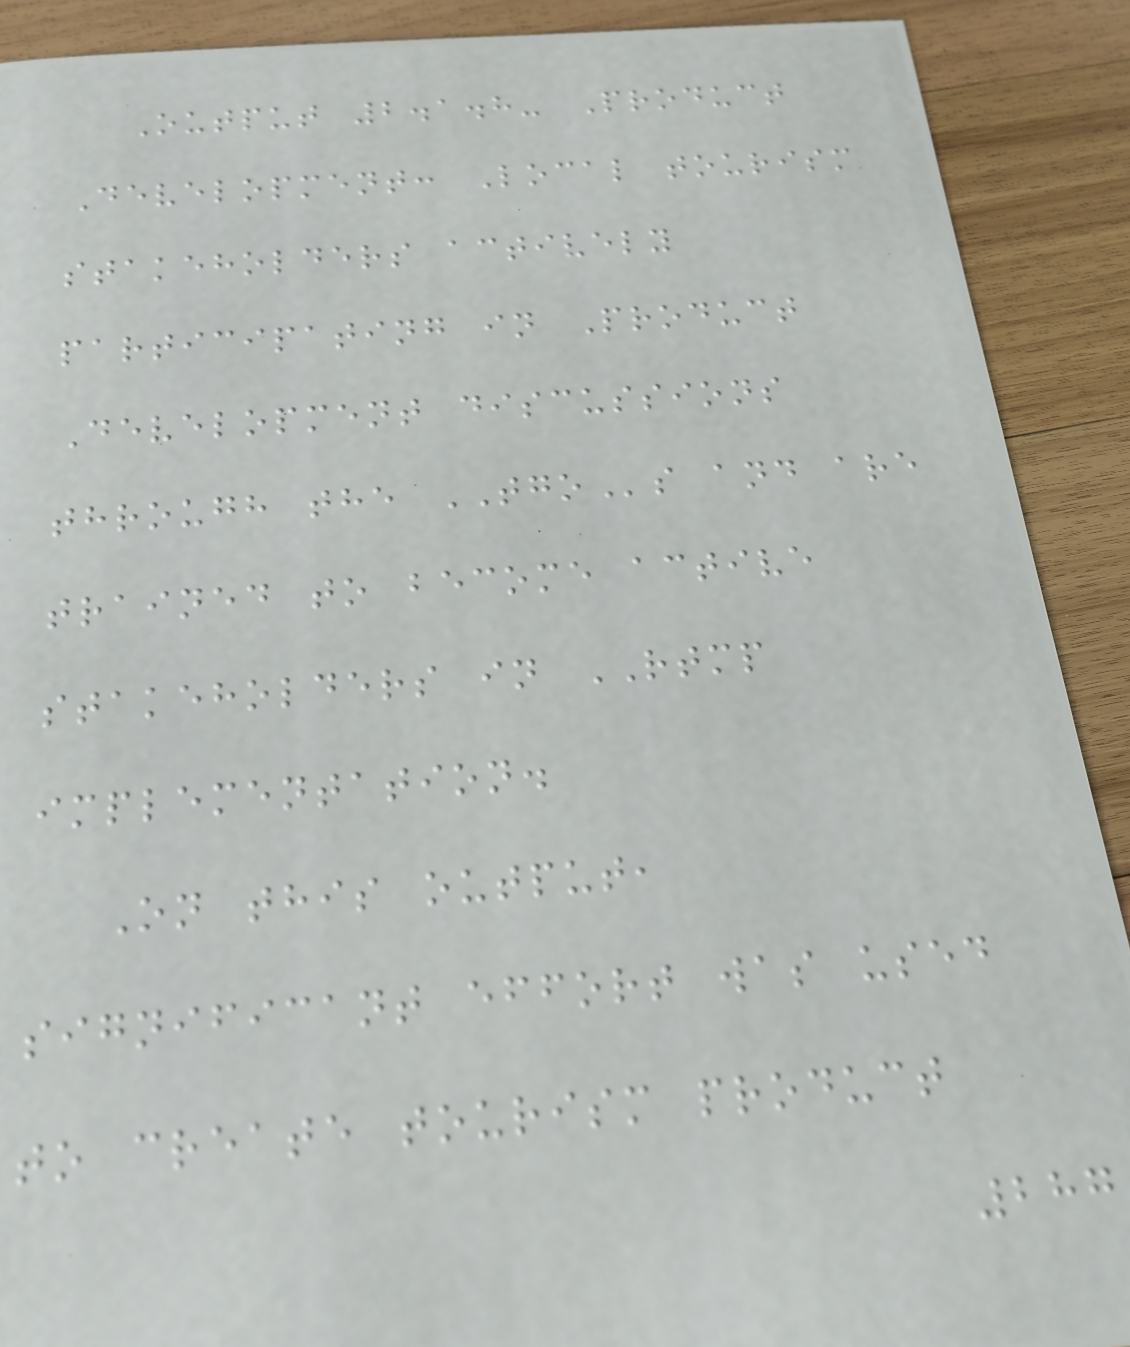Output 2.1.8- Product
Development: Local tourism
stakeholders actively
participating in Product
Development discussions
through the TGOs and are
trained to become active
stakeholders in RTMP
implementation.
On this output,
significant effort was used
to create tourism product
287
